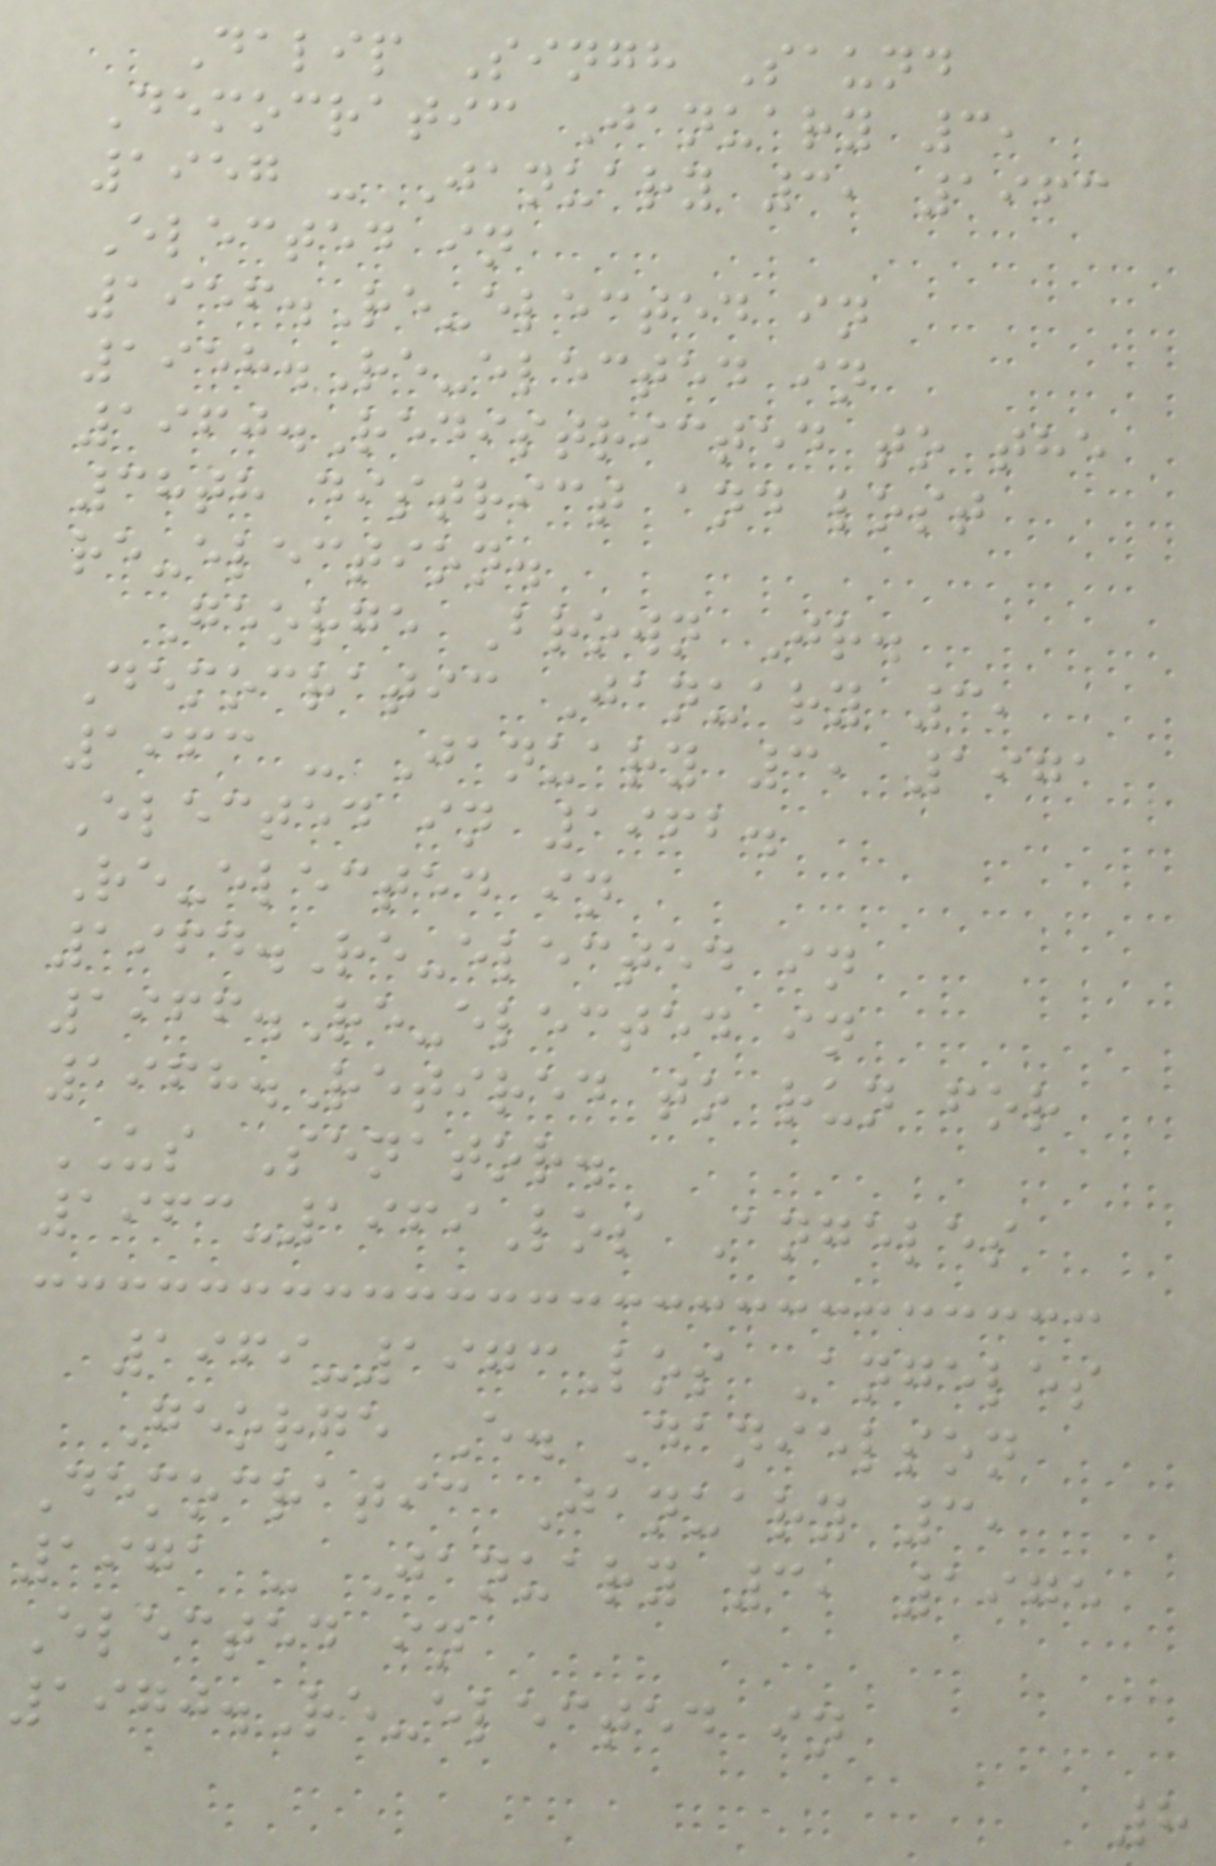Dalip Singh Saund
Democratic January 3,
1957 - January 3, 1963
Elected in
1956.Re-elected in
1958.Re-elected in
1960.Redistricted to the
38th district and lost
re-election.
George Brown Jr.
Democratic January 3,
1963 - January 3, 1971
Elected in 1962.
Re-elected in
1964.Re-elected in
1966.Re-elected in
1968.Retired to run for
US Senator.
1963-1969Los Angeles
1969-1973Los Angeles
George E. Danielson
Democratic January 3,
1971 - January 3, 1975
Elected in
1970.Re-elected in
8
